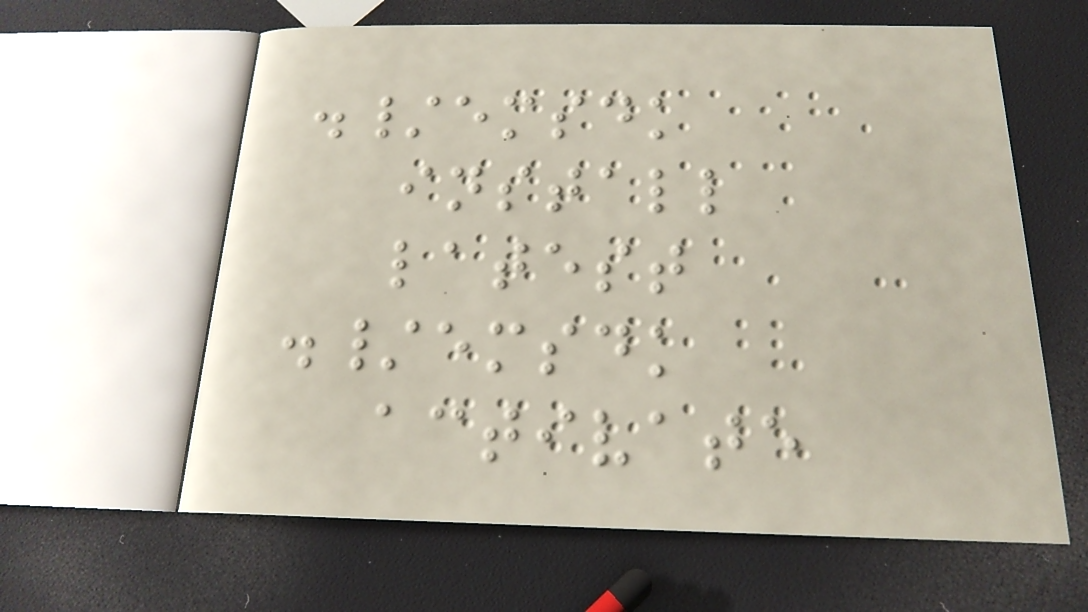./emsdk
install
latest
./emsdk
activate
